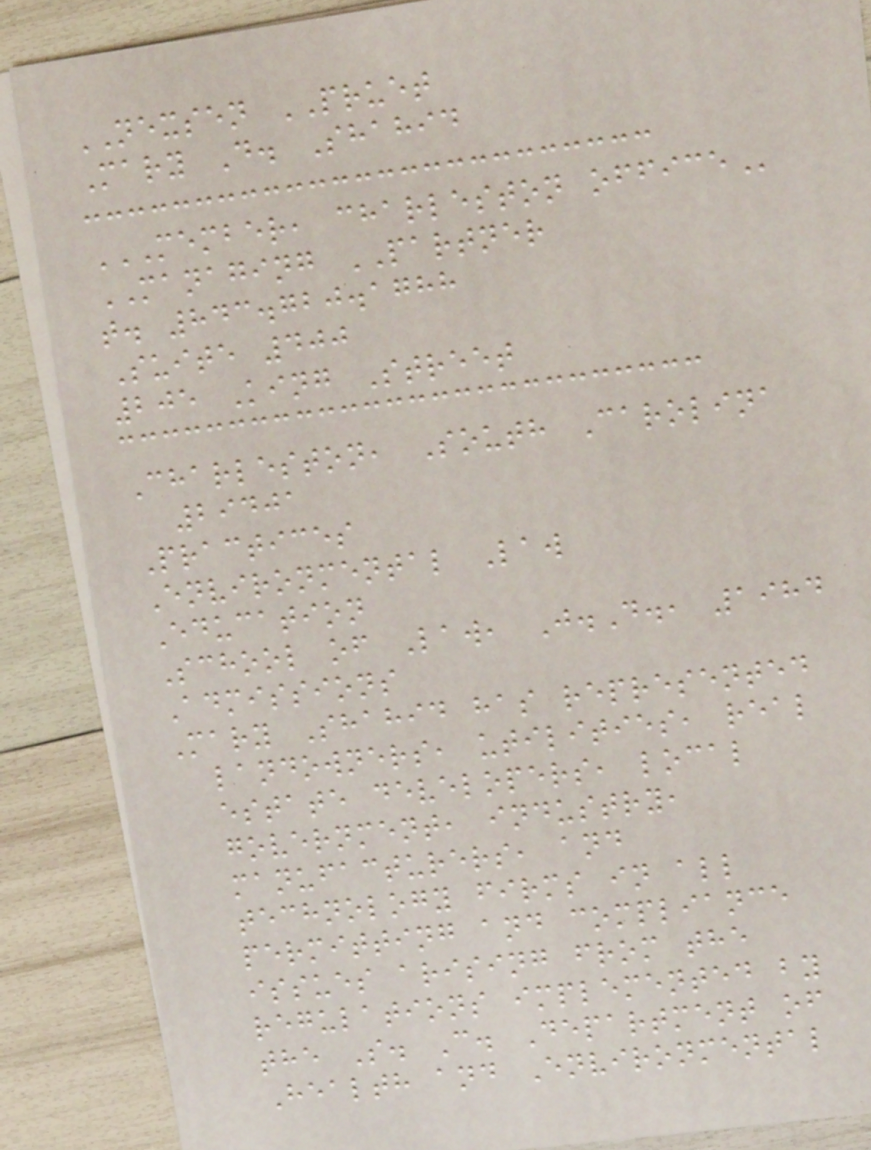NEXSEN PRUET
Mary D. Shahid
MEMBER, CHARLESTON OFFICE
MANAGING PARTNER
t. 843.720.1788
Suite 400
205 King Street
Charleston, South Carolina
29401
Practices
Environmental Law
Education
School of Law, J.D., 1984
Admissions
Mary Shahid has represented
landowners, utilities, real
estate developers, local
government, industry,
manufacturers, and
technology firms in all
permitting and compliance
issues arising from the
regulations implemented by
the S. C. Department of
Health and Environmental
